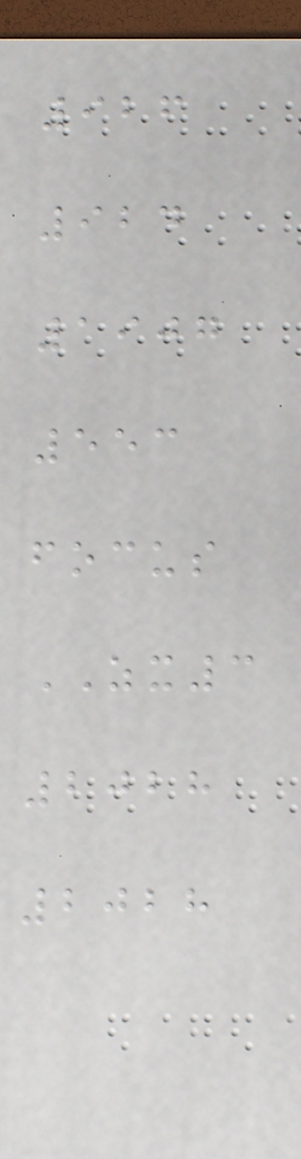926
924
1907
553
focus
ZX3
2028
2028
